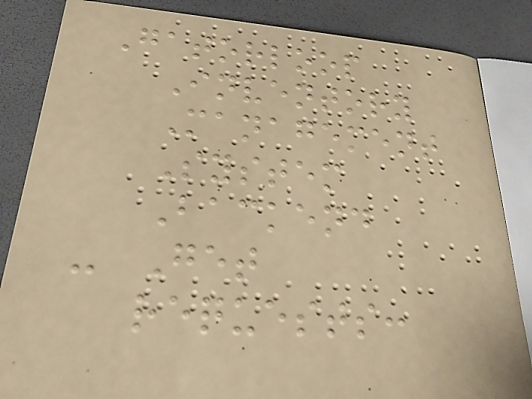Gatorloop
Inventory
Management
System
Backend
- Get
requests:
